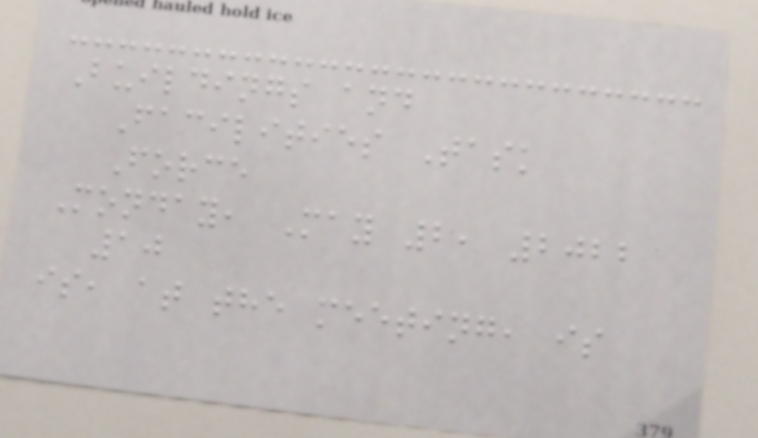Buildings and
Facilities Task
Force
Monday, May 2, 2022
10
is, at the meeting, is
